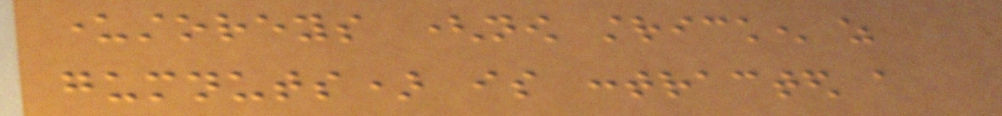understoreys (now stricken as
gumnuts) is contracted a
